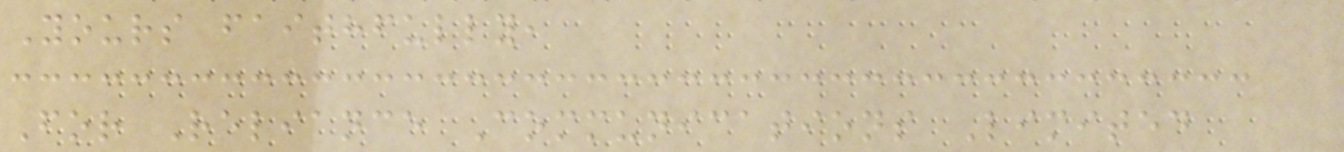Yours faithfully,
For Reliance Communications Limited
